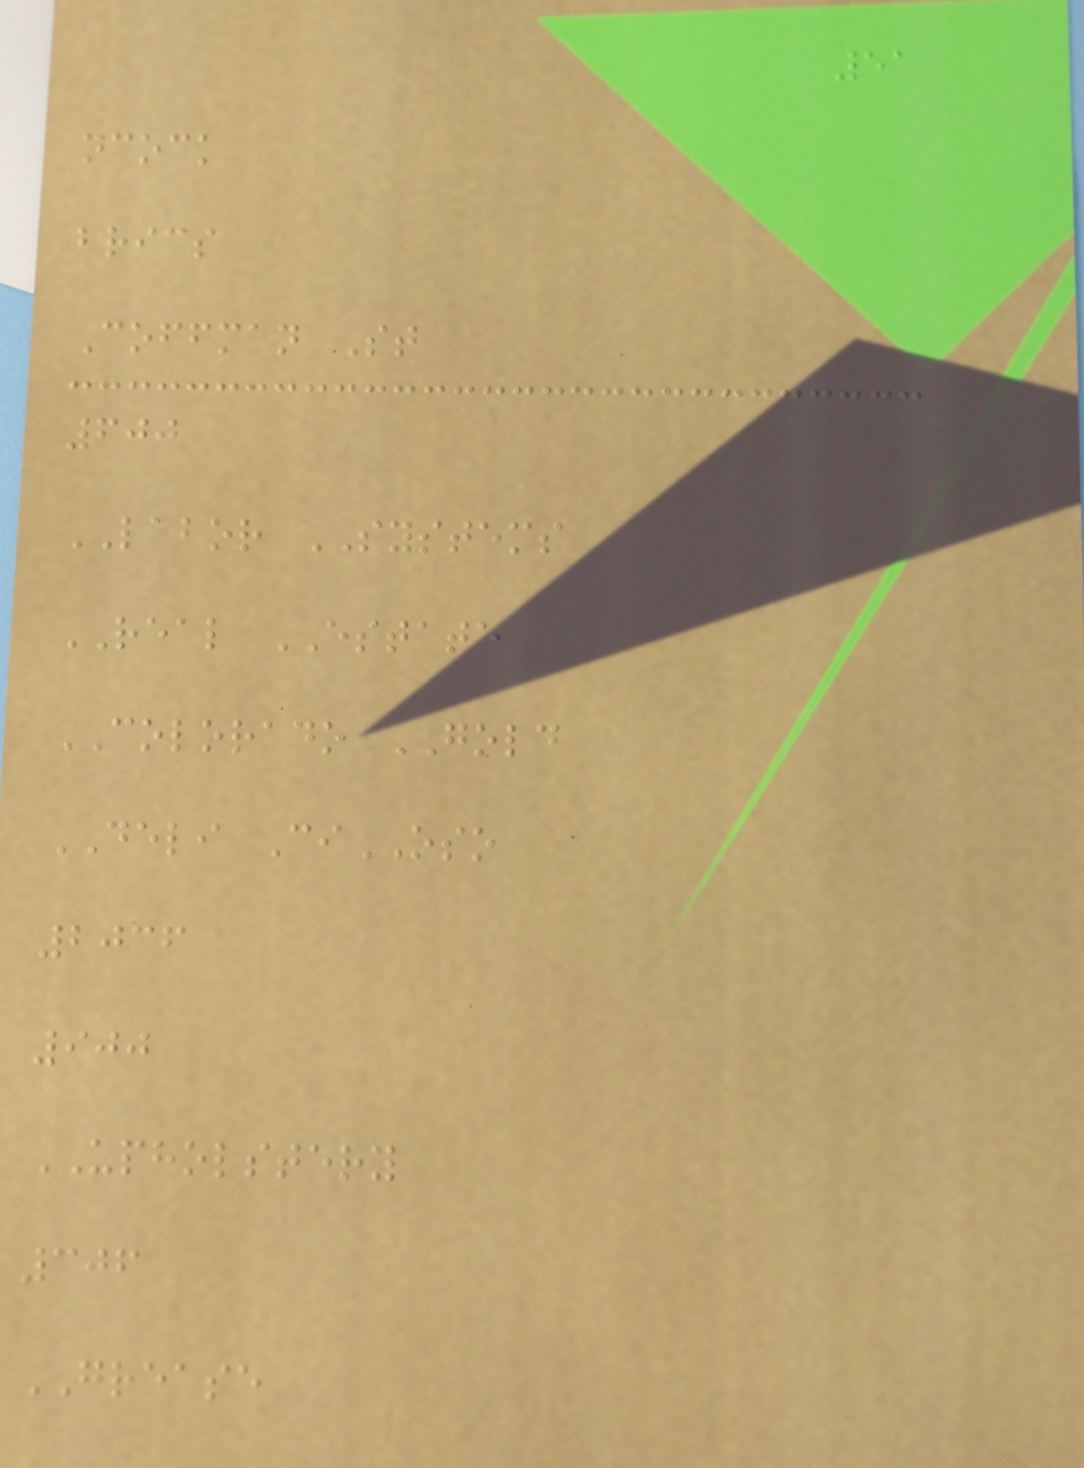51
ncock
brics
Coffman St
600
LABOR SYSTEMS
REAL ESTATE
COLORADO GOLD
DELI CiOSO
2036
900
UPHOLSTERY
306
GREASE
